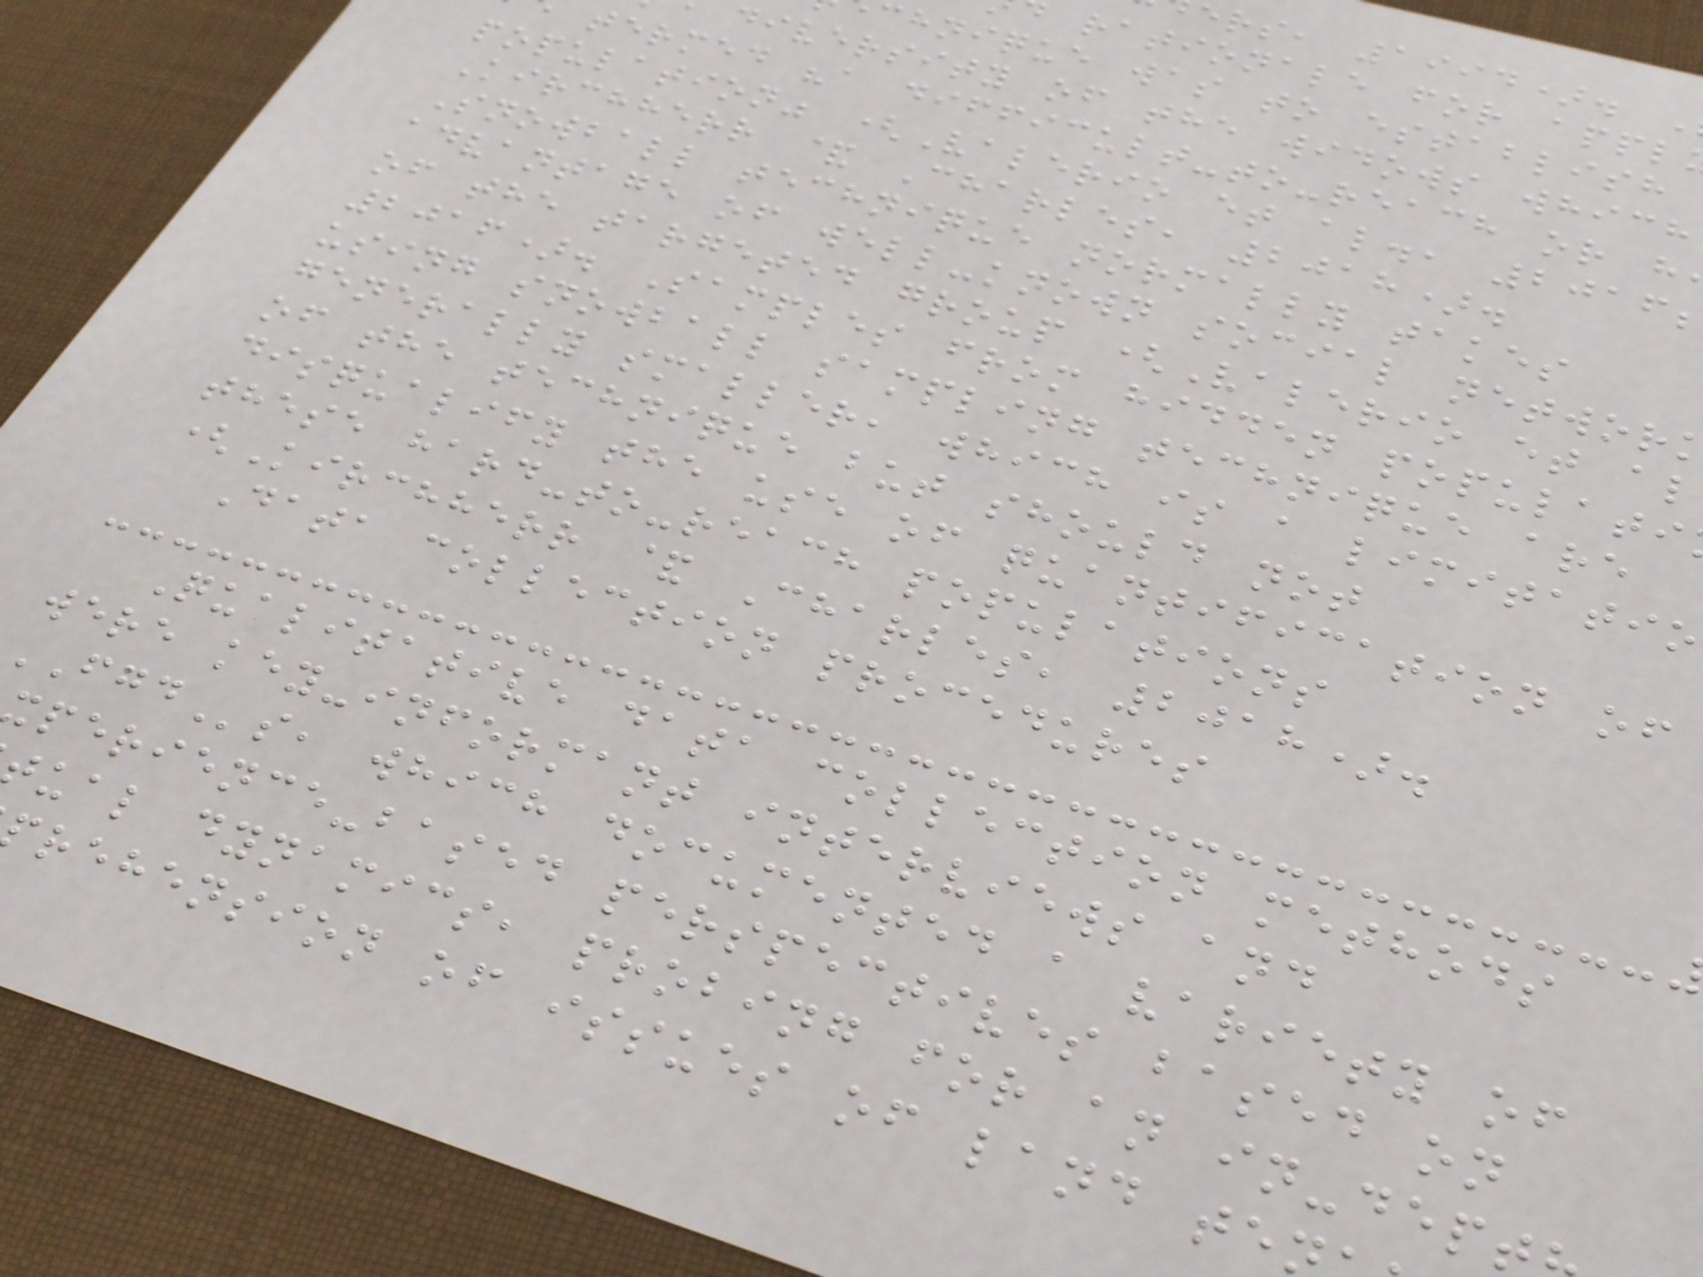ers, 1994).
rationale for appl
chnique was to establish
diversity of the widows which
termed "a difficult-to-reach or h
population" (Valerio et al., 2016
Kirchherr & Charles, 2018).
Snowball technique normally takes
advantage of well-known social networ
of the targeted group (Valerio et al
2016). Samples from hidden populati
using snowball sampling technique are
generally smaller, which is a limitatio
of the technique but should not
disqualify the use of quantification of
these hard-to-reach populations
(Kirchherr & Charles, 2018).
Data collection procedures
Qualitative data collection methods
were key-informant interviews and
FGDs, which documented a variety of
xperience-based perspectives based on
ual dynamics, probing for an in-dep
rehension of issues of land te
